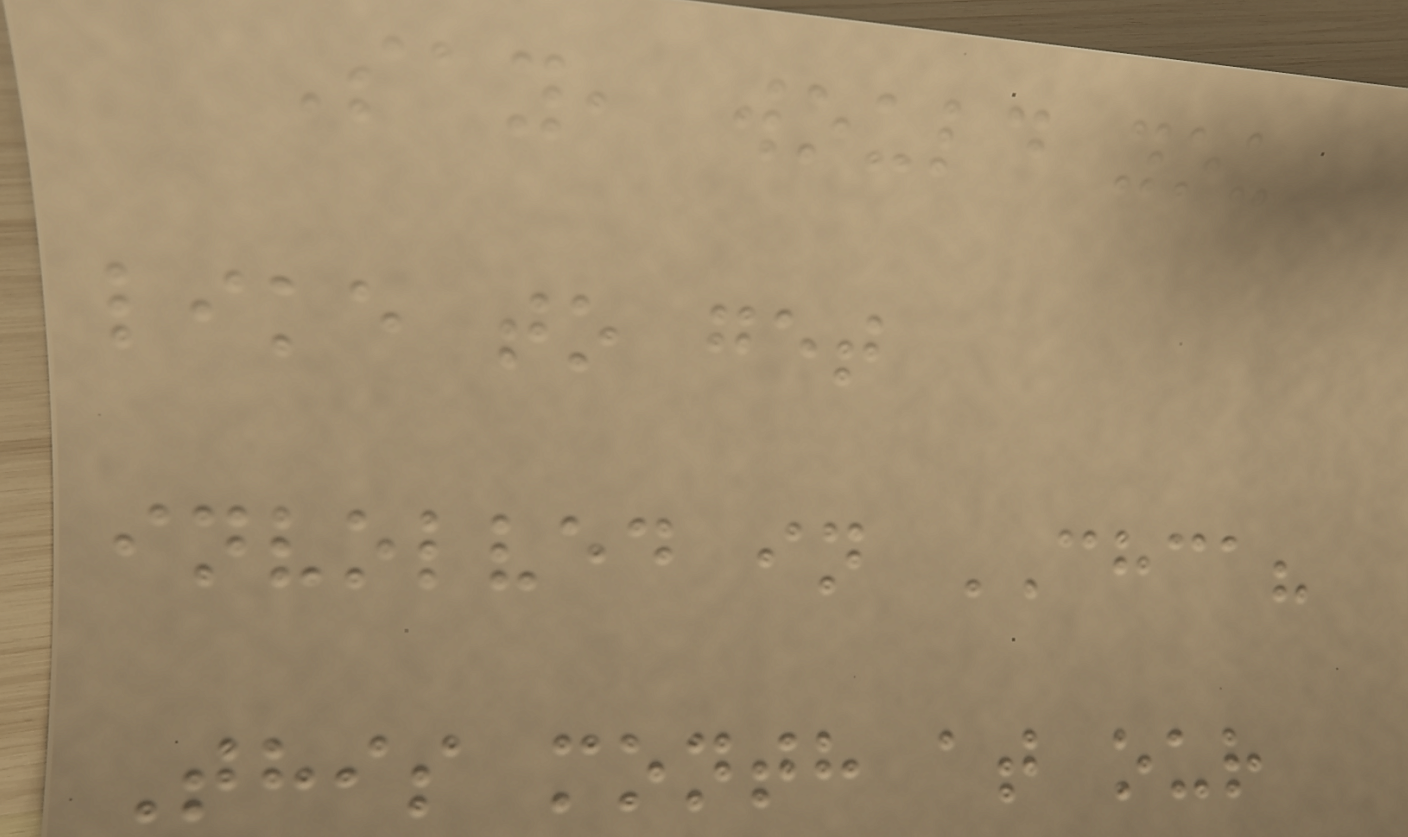Say, would you
like to get
involved in CHCA?
This month at our
